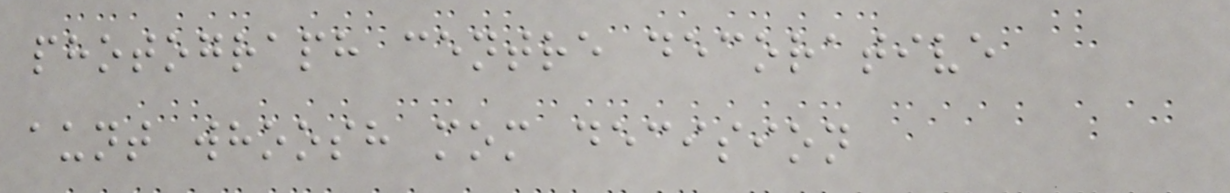photograph centre decorative
aunt whoosh mom decision
